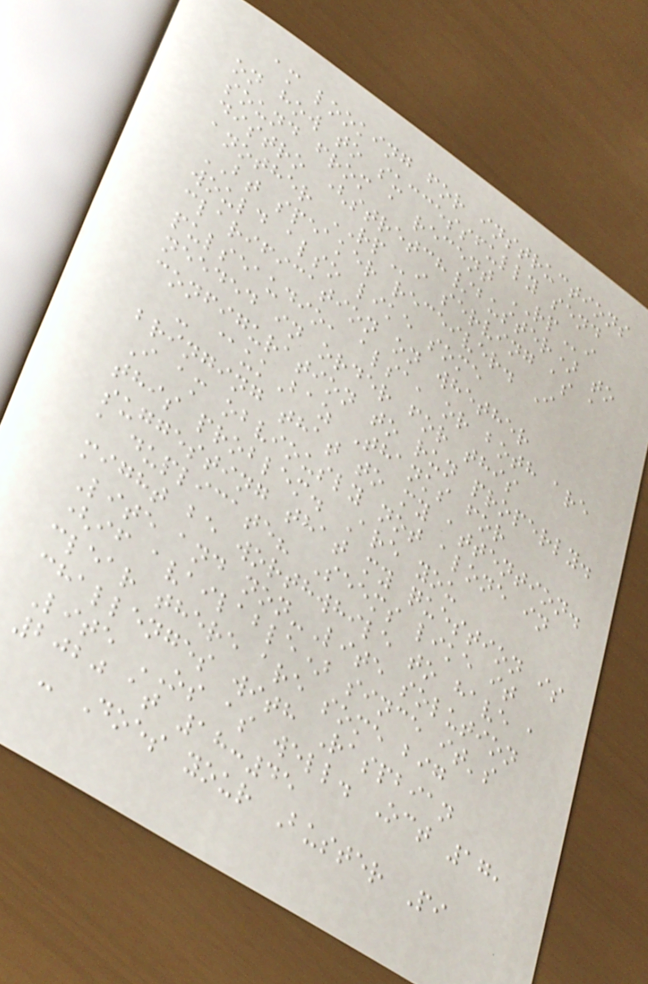am looking for instructions
on how to successfully send
sound from a recent RPi
distro (stretch/buster) to
another RPi serving as a
BT speaker receiver. I
would also like some
clarification on whether
pulseaudio, alsa, or both are
needed in order for this
configuration to run properly.
- @ukBaz Thanks for
bringing that to my attention.
I am obviously not alone in
this problem. Are you
suggesting that my question is
a duplicate? Seems like it
might be worthwhile to have a
Lite and non-Lite solution
(if available) since it's
clear there are some big
challenges with Raspbian
Lite OS as well. Oct 17,
2020 at 18:45
- Does your Buster Pi
